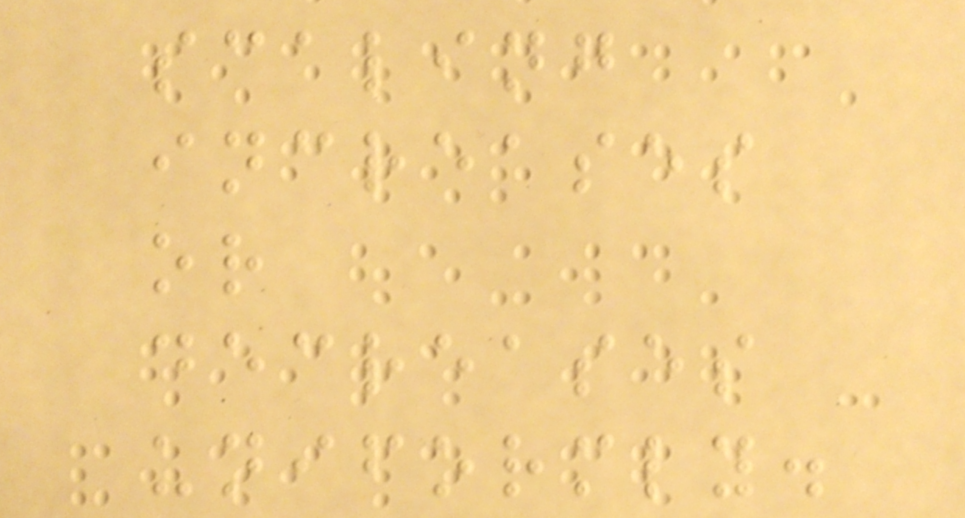scaling
increases
or
decreases
uniformly.
